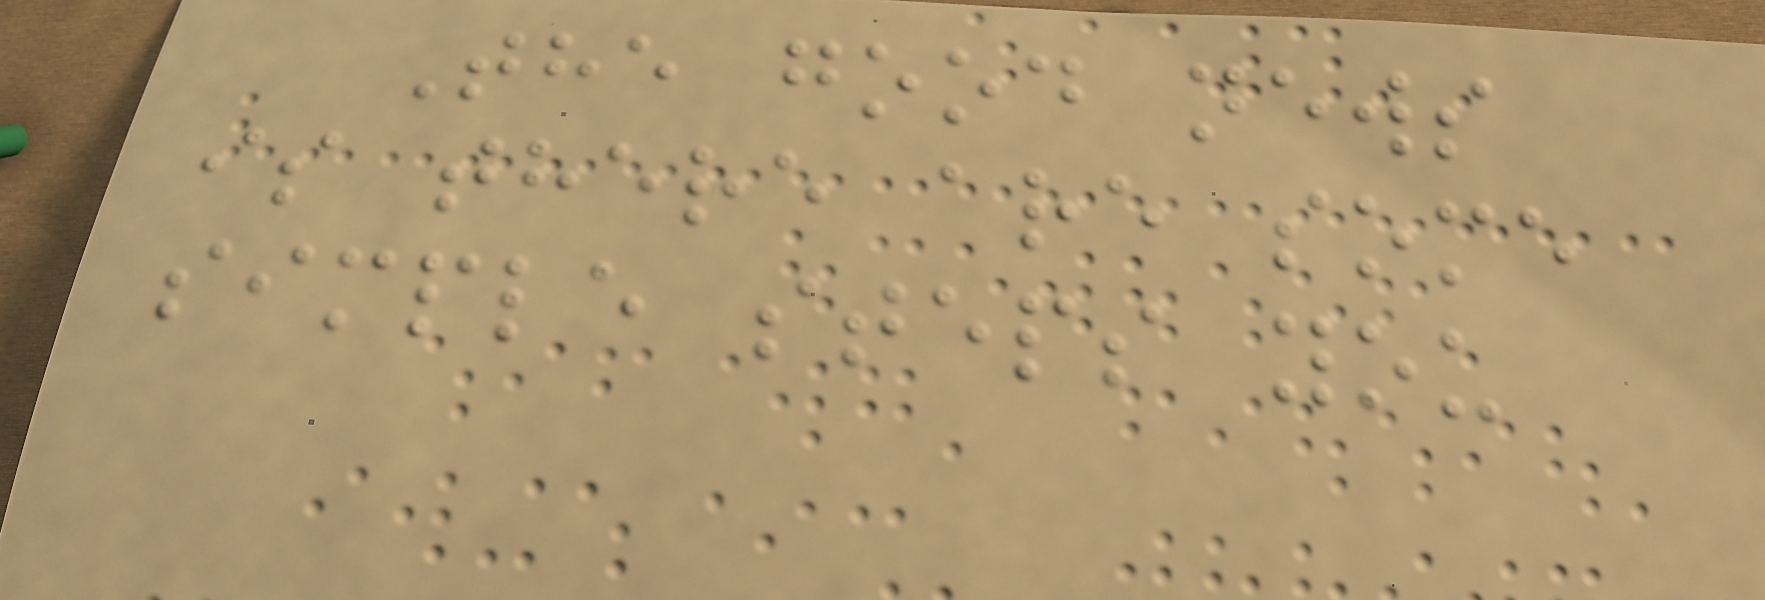The good news
is there are some
simple steps you
